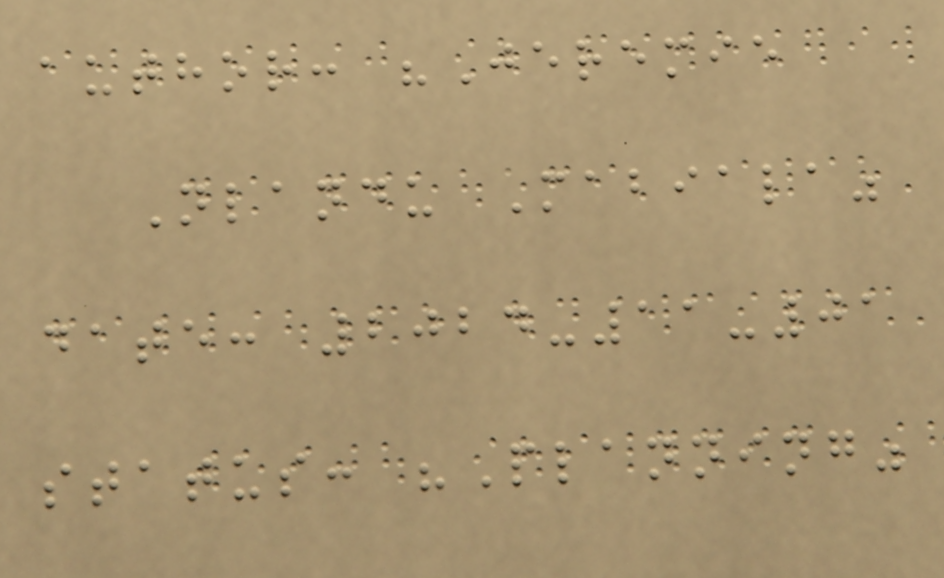author: "Jeremie
Nlandu Mabiala"
date: 2024-11-01
status: "Planning"
